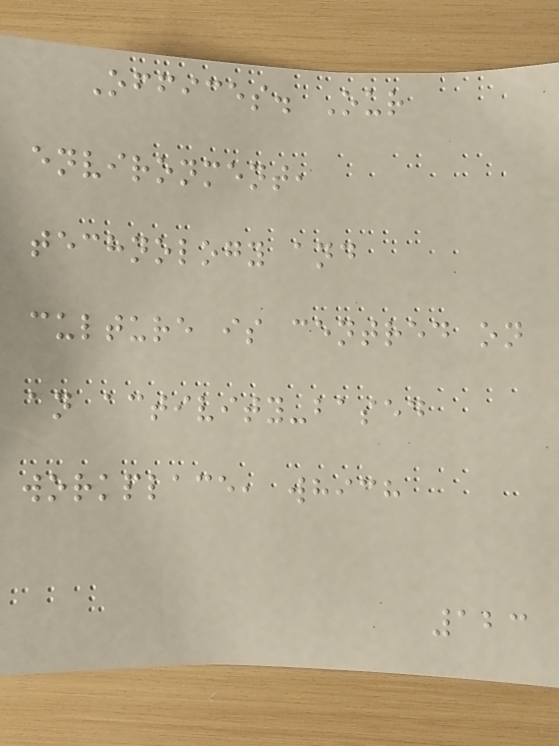Offices. Our
environment,
technology and
culture is centred on
an activity-based
workplace, which
123
